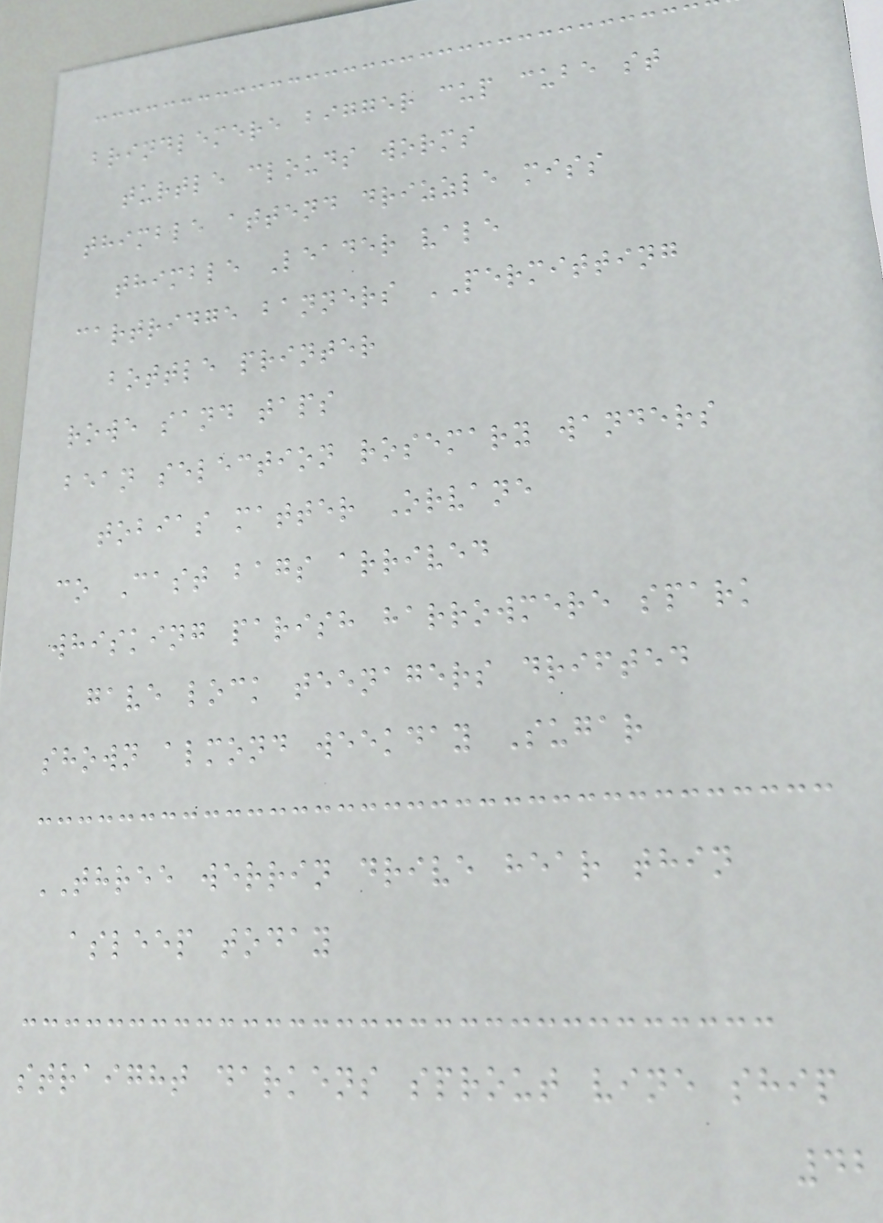brindlemere bigger cup cube st
turtle clouds worms
thimble attend drizzle miss
thimble Leader vale
cartridge banners PERMITTING
bottle printer
rowe sand taps
bean selection rosemary wanders
tobias matter Orvane
co Cast bags arrived
whisking parish harrowmere spark
gave lock teenagers drifted
shown almond weekday Sugar
THREE werrin drive hear thin
asleep today
straight darkens sprout vine ship
42
